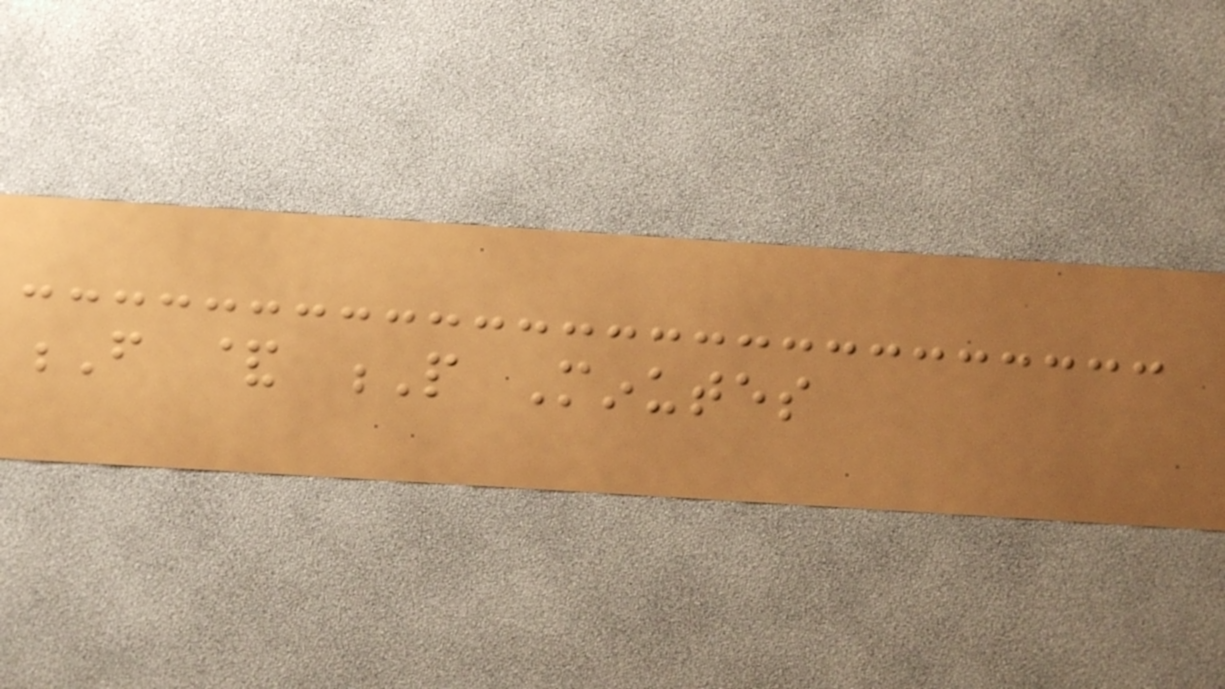F & P Minutes
